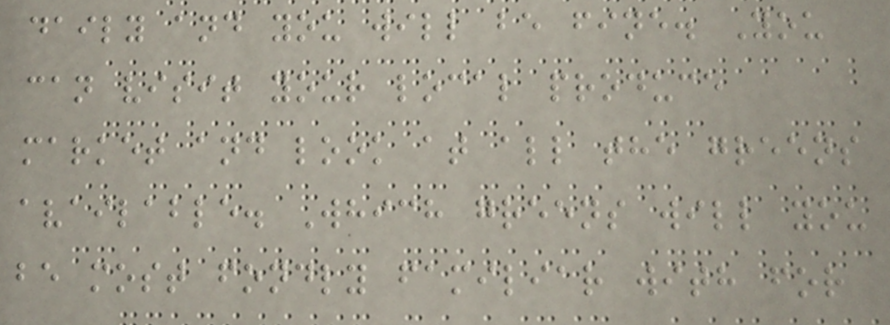daily and you will be fine. You
can visit your local produce
market and look at all the greens
available. Which greens will you
be most fondly familiar with for
